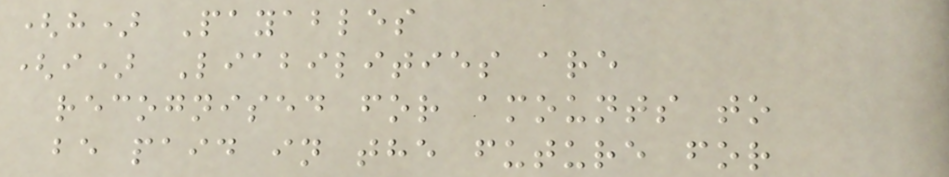(h) Payables
(i) Liabilities are
recognised for amounts to
be paid in the future for
